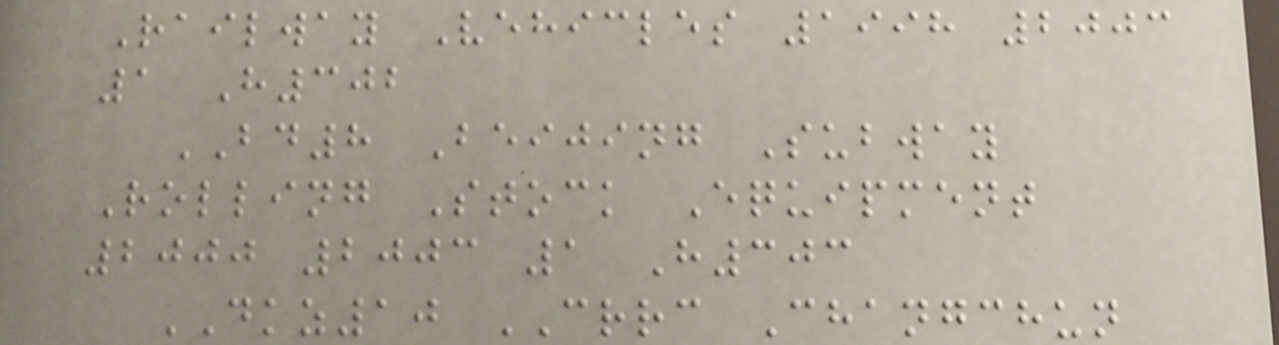Railway Vehicles 1998 2003
1 H302
BD8 Beijing Subway
Rolling Stock Equipment
2000 2003 1 H303
DKZ10 CRRC Changchun
